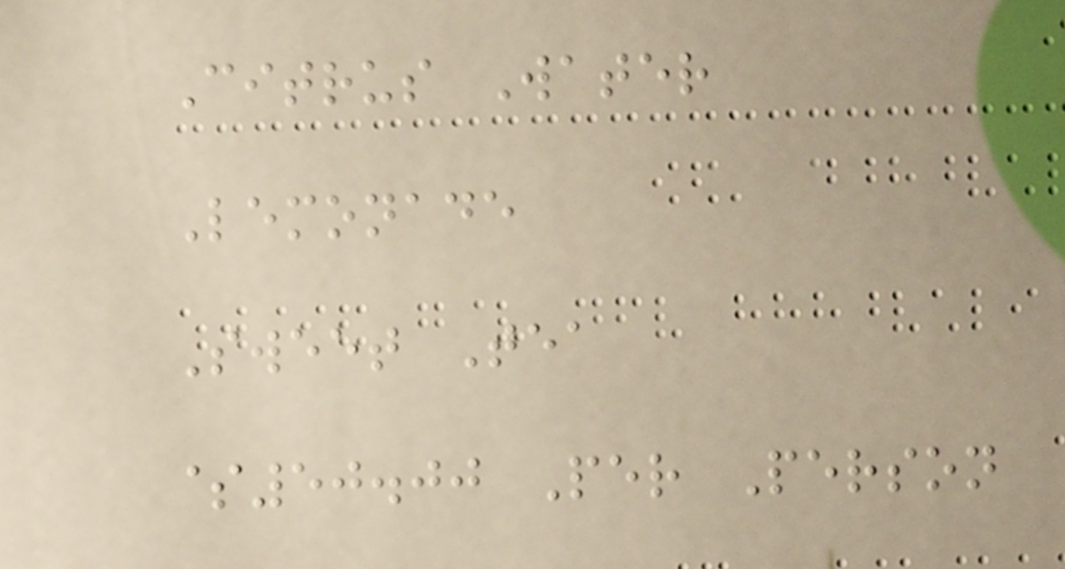Citrus Water
Lemonade
Sweet Tea
$50.00 Per Person
